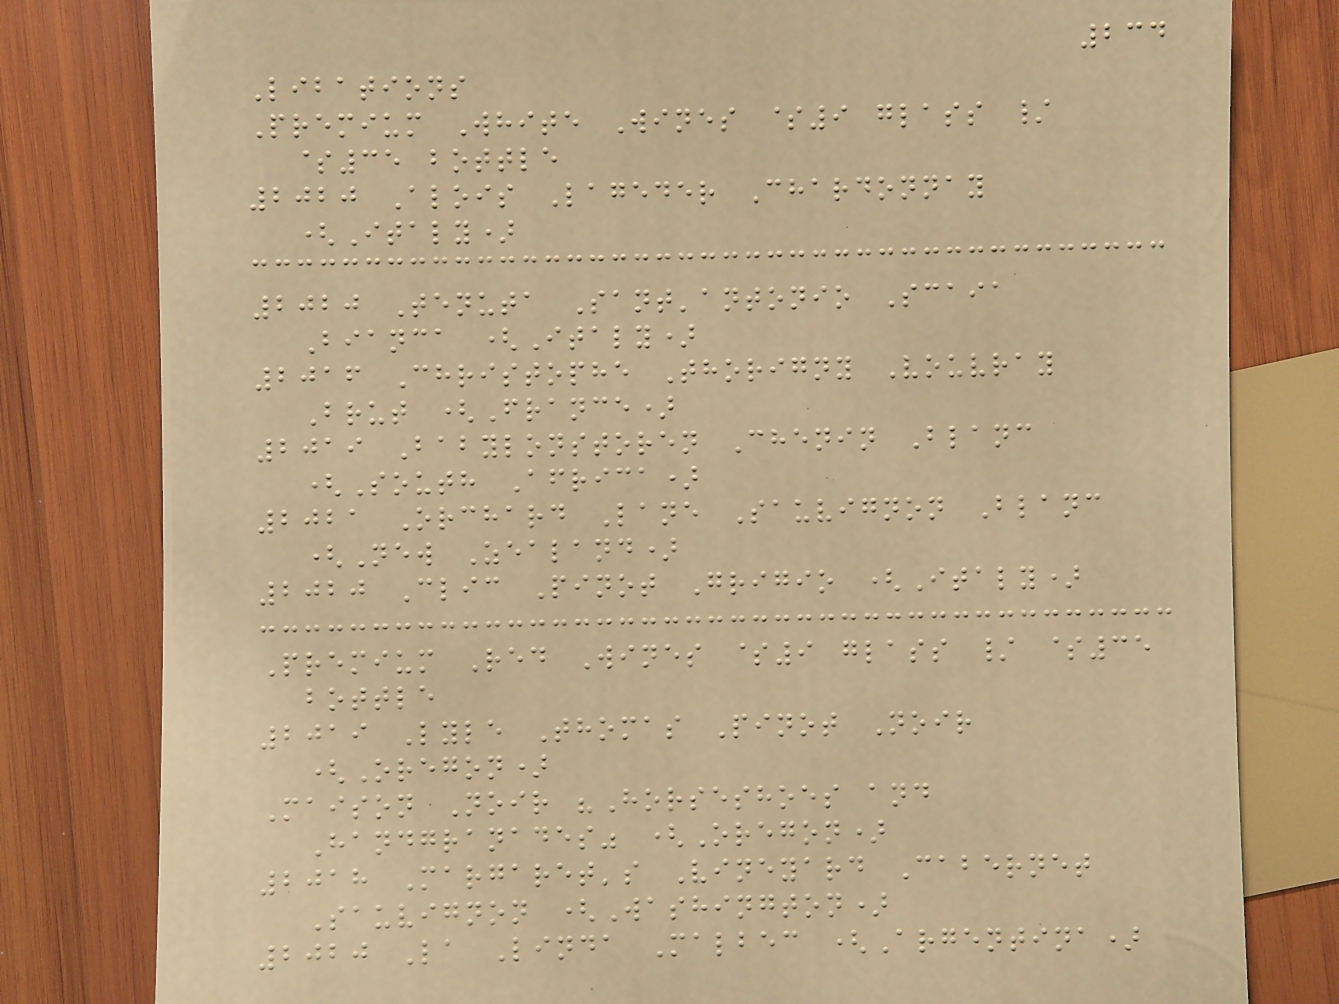234
Libations
Premium White Wines $9 glass /
$35 bottle
2020 Alois Lageder Chardonnay
(Italy)
2020 Tenuta Sant'antonio Scaia
Bianca (Italy)
2016 Christophe Thorigny Vouvray
Brut (France)
2019 Babylonstoren Chenin Blanc
(South Africa)
2021 Orchard Lane Sauvignon Blanc
(New Zealand)
2020 Clic Pinot Grigio (Italy)
Premium Red Wines $9 glass / $35
bottle
2019 Lyle Thomas Pinot Noir
(Oregon)
Maison Noir "Horseshoes and
Handgranades" (Oregon)
2018 Margaret's Vineyard Cabernet
Sauvignon (Washington)
2020 La Linda Malbec (Argentina)
